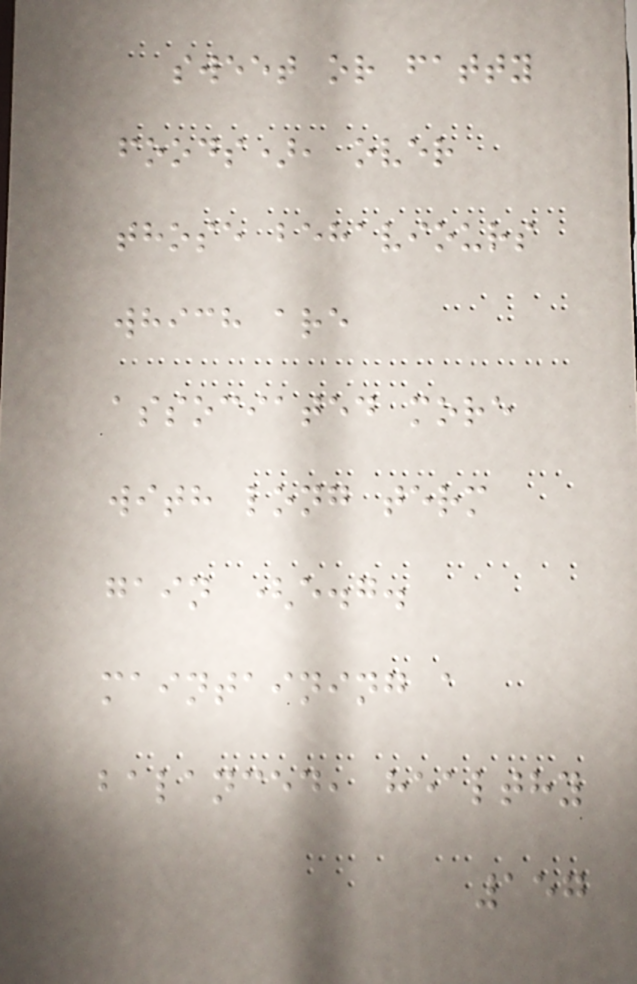sweet or fatty
foods), over
those behaviours
which are
associated more
with long term
gain (e.g.
maintaining a
balanced, healthy
157
